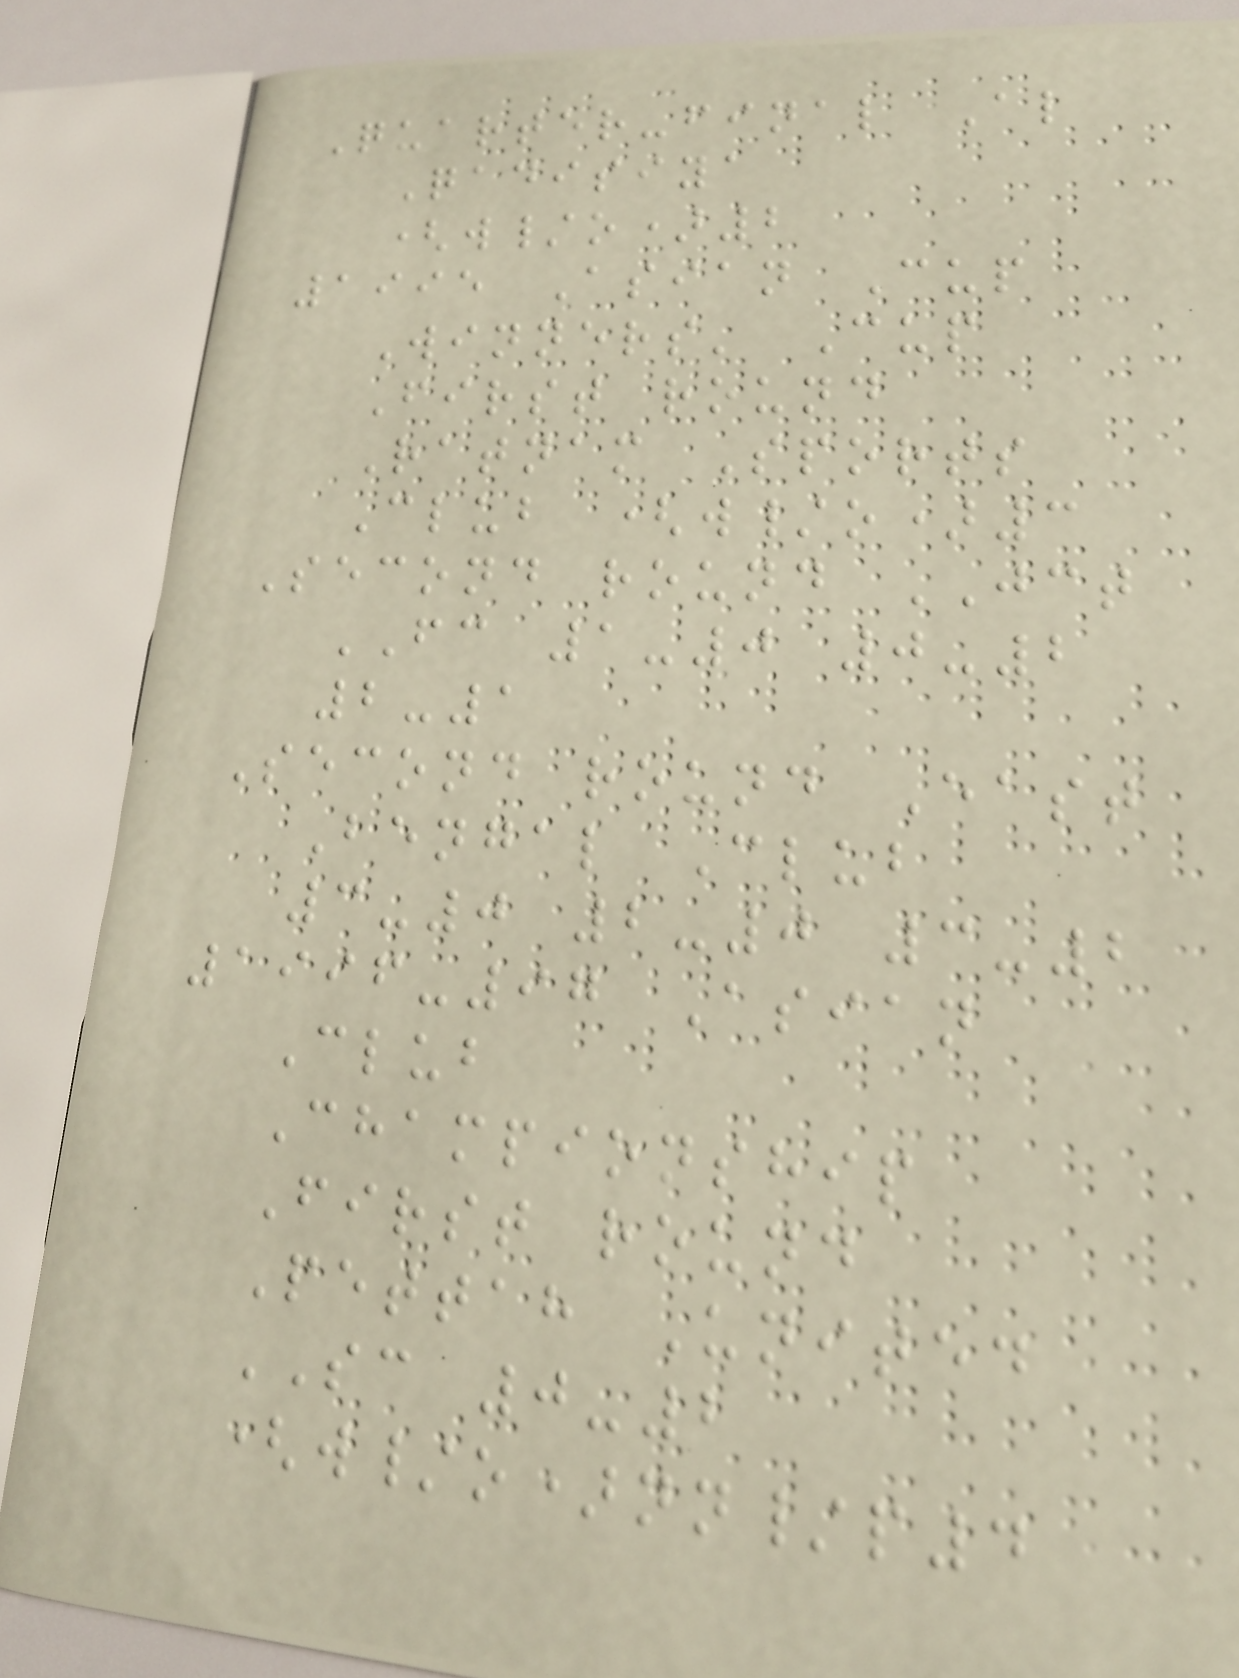Quarter-final Al
Qadisiya
(w/o)2
1995 Asian Cup
Winners' Cup
First round
Ratnam Sports
Club (w/o)3
Second round JCT
FC 1-0 0-2
2-1
Second round East
Bengal Club
3-0 2-0 3-2
1996-97 Asian
Club
Championship
First round
Pettah United
SC 0-2
(w/o)nn/p4
